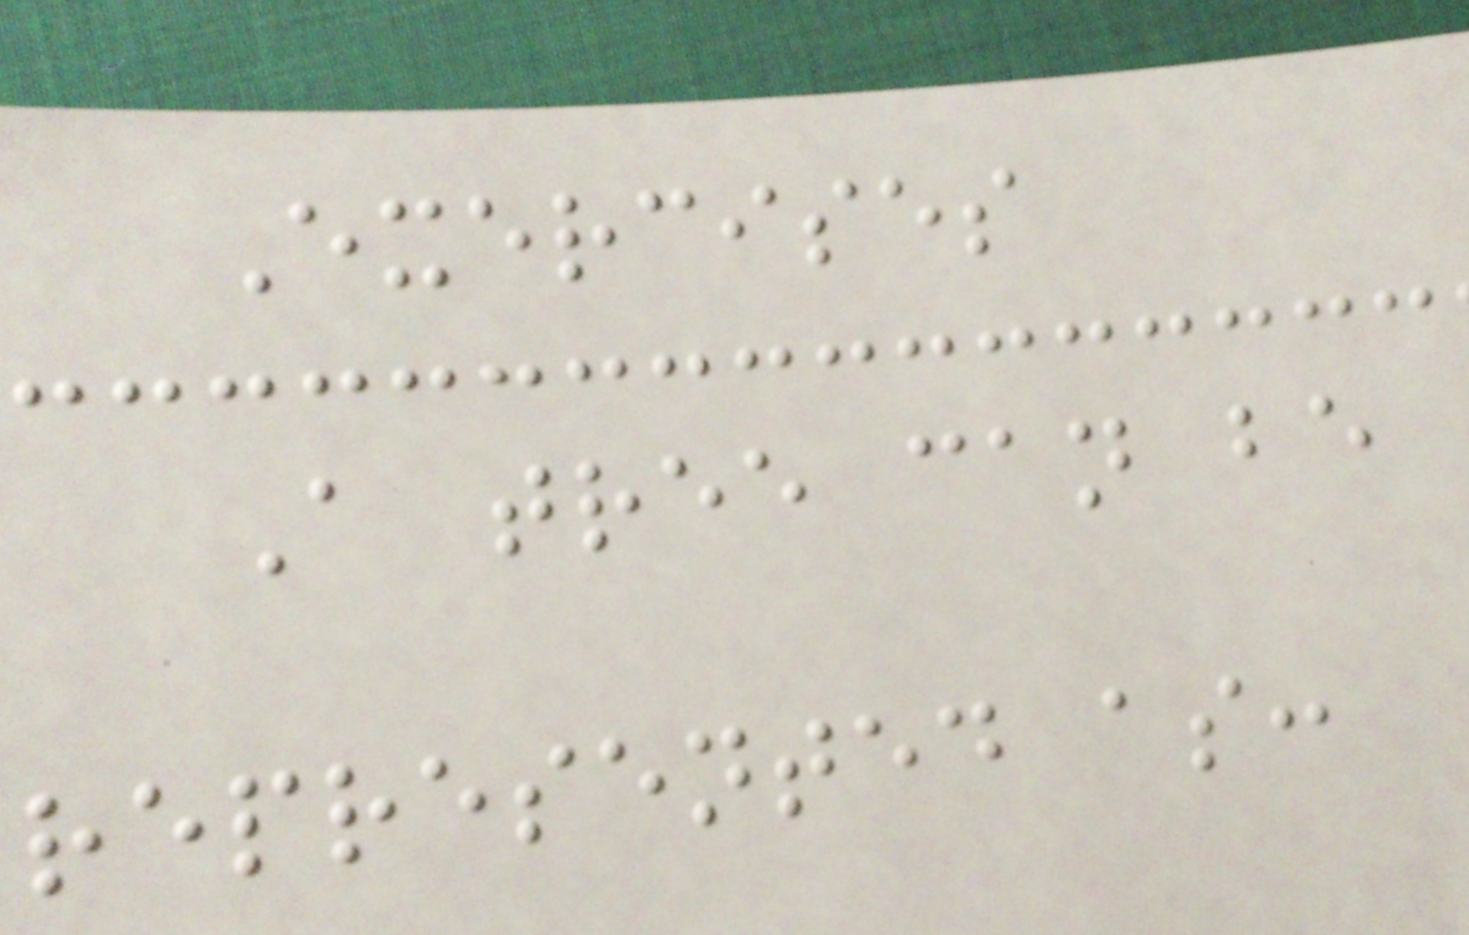Exercises
A tree can be
represented as:
